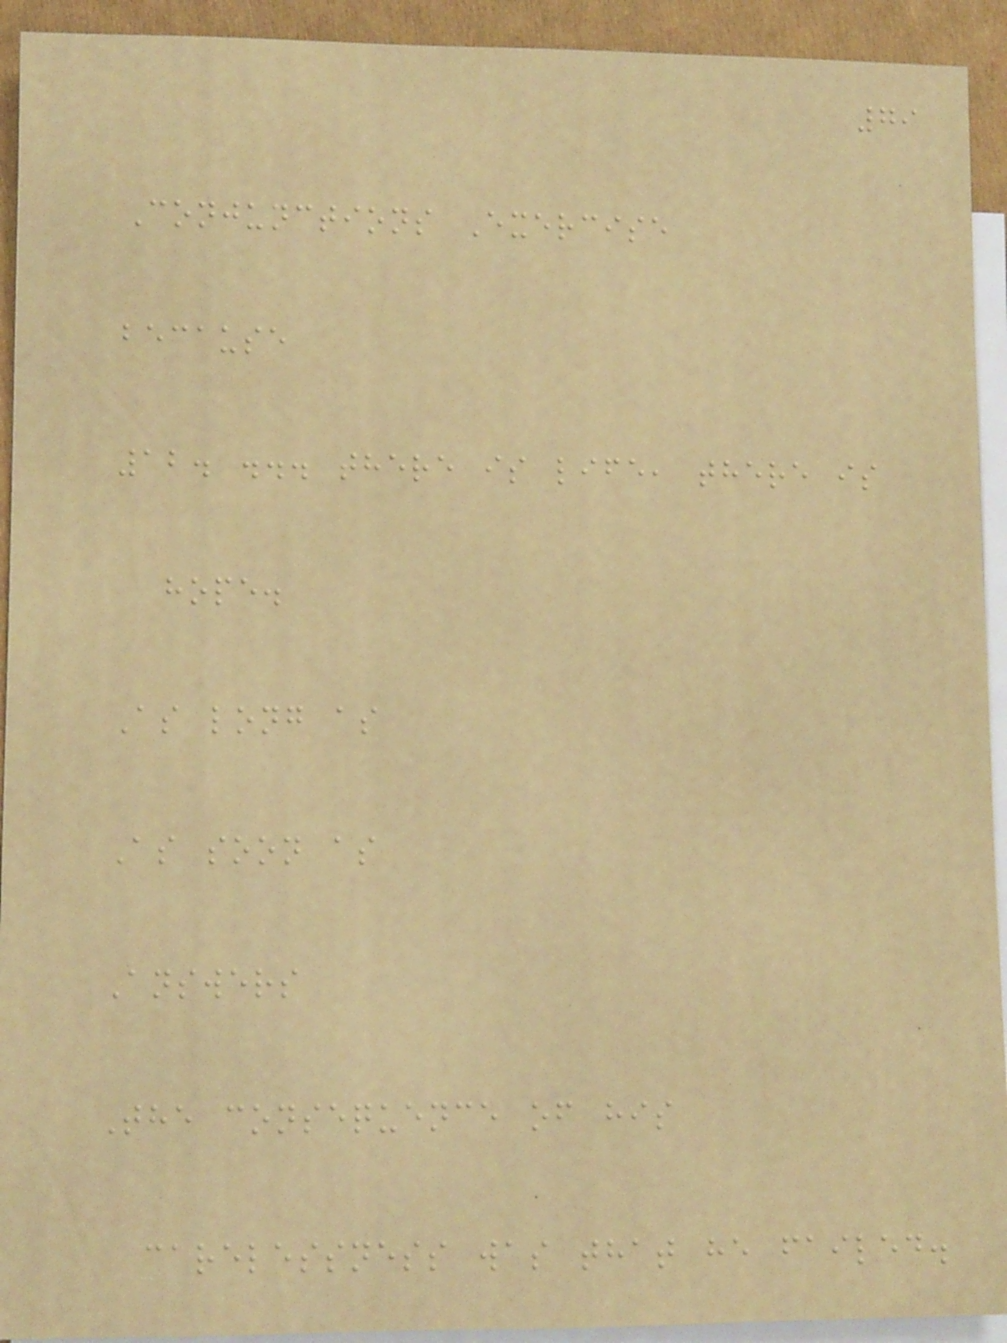79
Conjunctions Exercise
because
12. ... there is life, there is
hope.
As long as
As soon as
Answers
The consequence of his
carelessness was that he failed.
